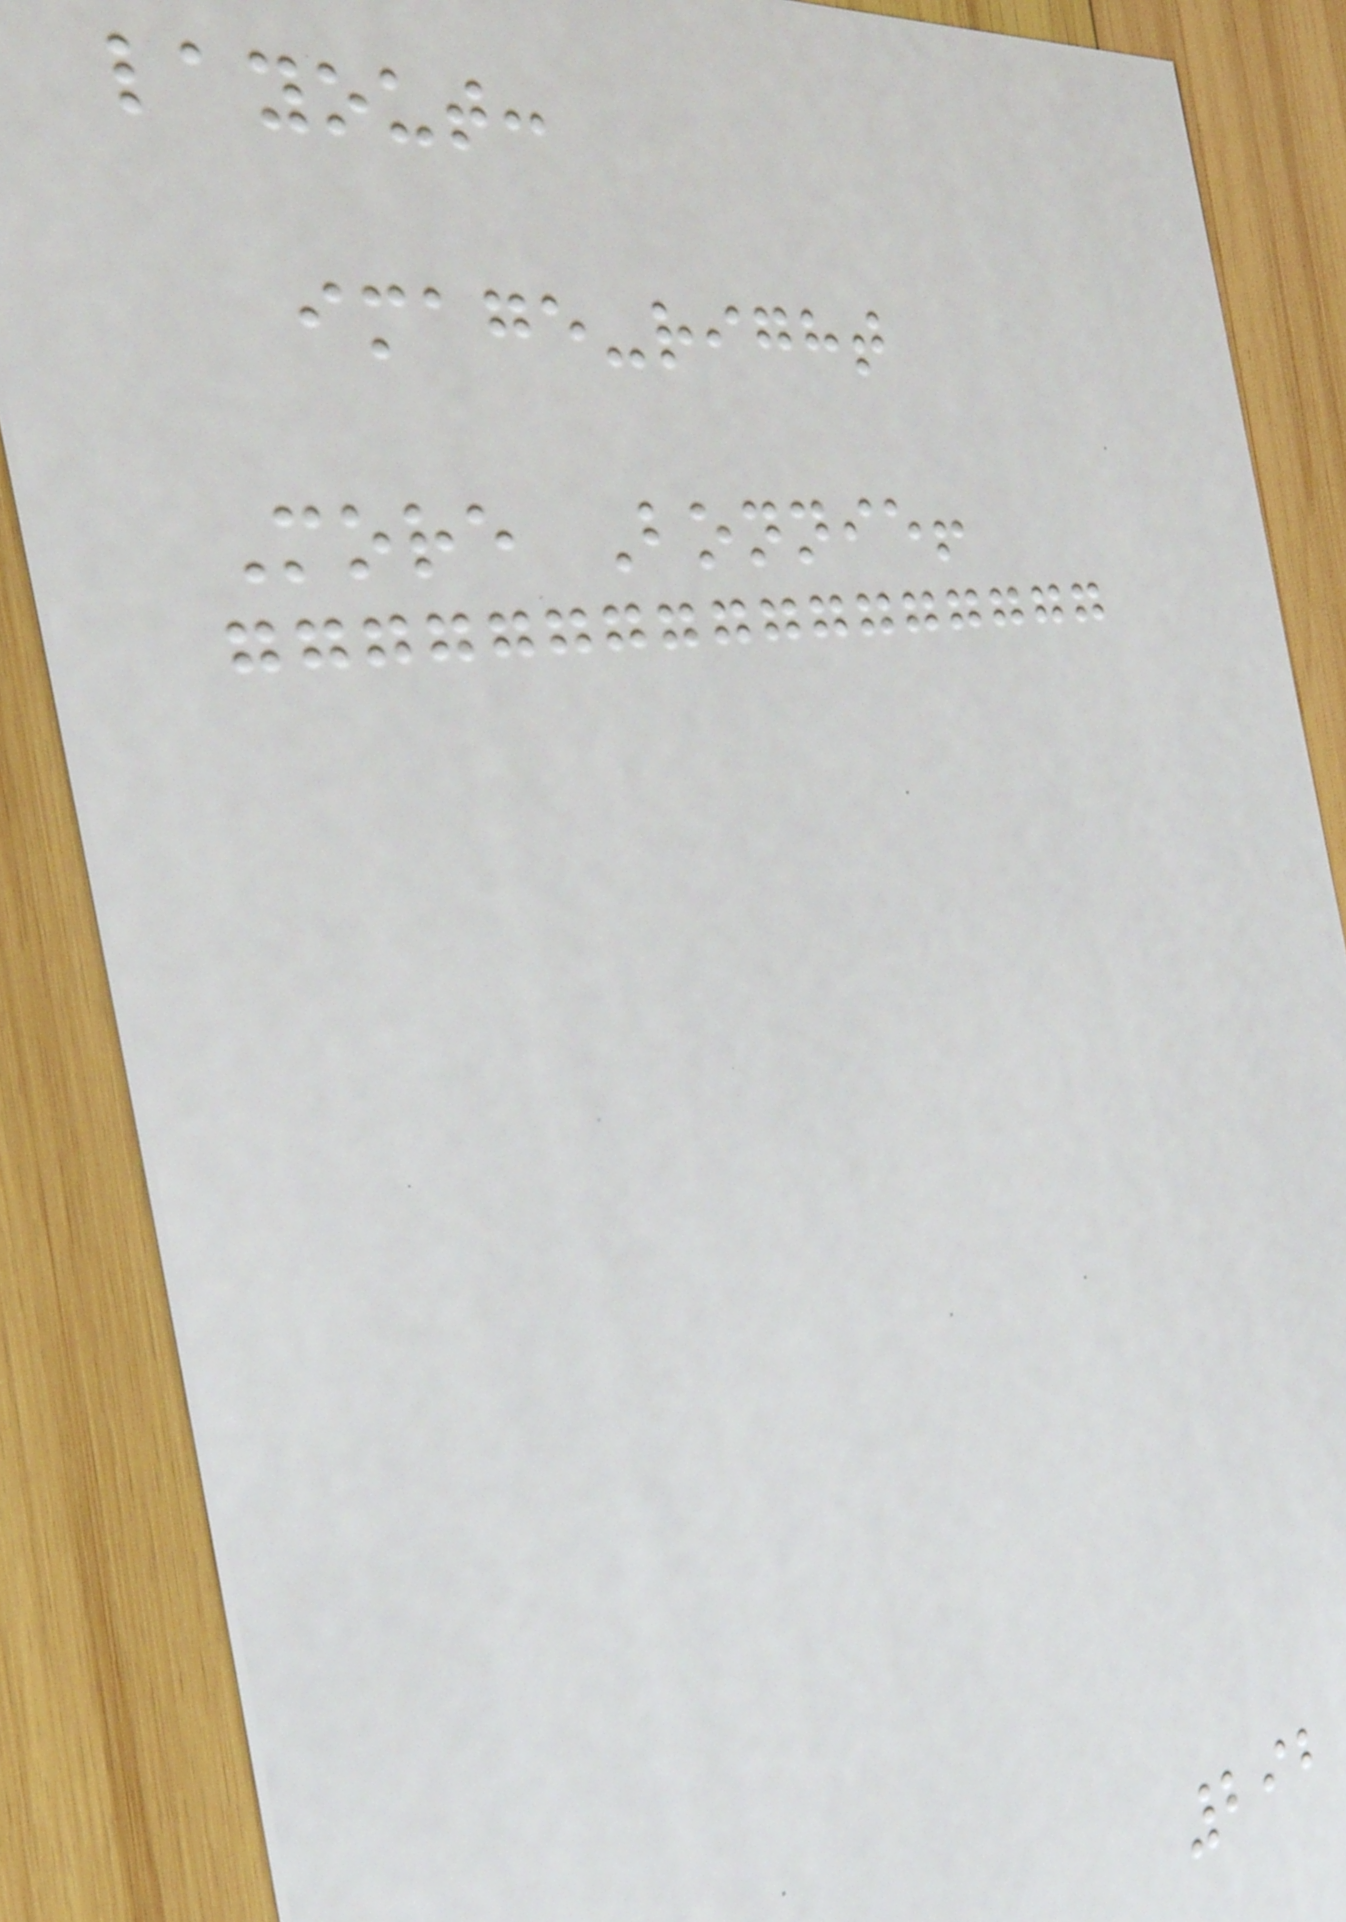layout:
image-right
More Bonnie!
292
